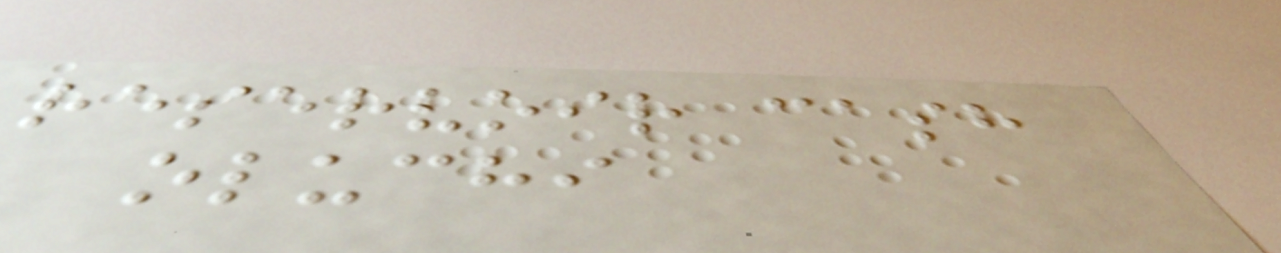reservoir cash
oluchi
